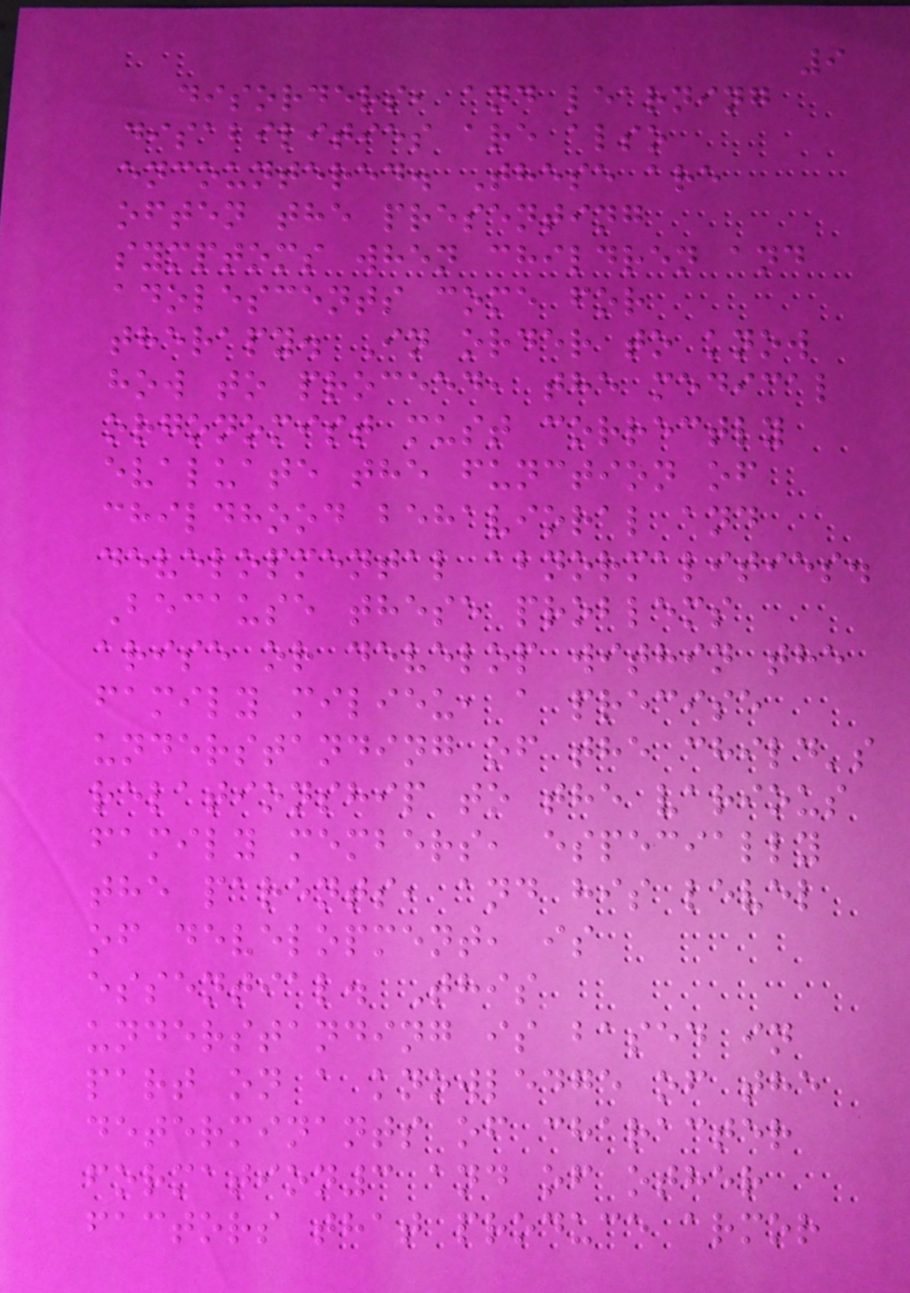9
disorders, and learning
disabilities are also
encountered. These are
often the presenting
symptoms when children and
adolescents come for
therapy. In order to know
how to proceed, the medical
orgonomist must correctly
evaluate the function of
childhood behavioral and
developmental abnormalities.
Because these problems
arise or develop within the
family milieu, a precise
understanding of the child's
relationship to the various
family members, especially
the parents, and his level
of development, is
essential. This
understanding is based in
part on a knowledge of the
determinants of character
formation3 and of other
factors that produce armor
